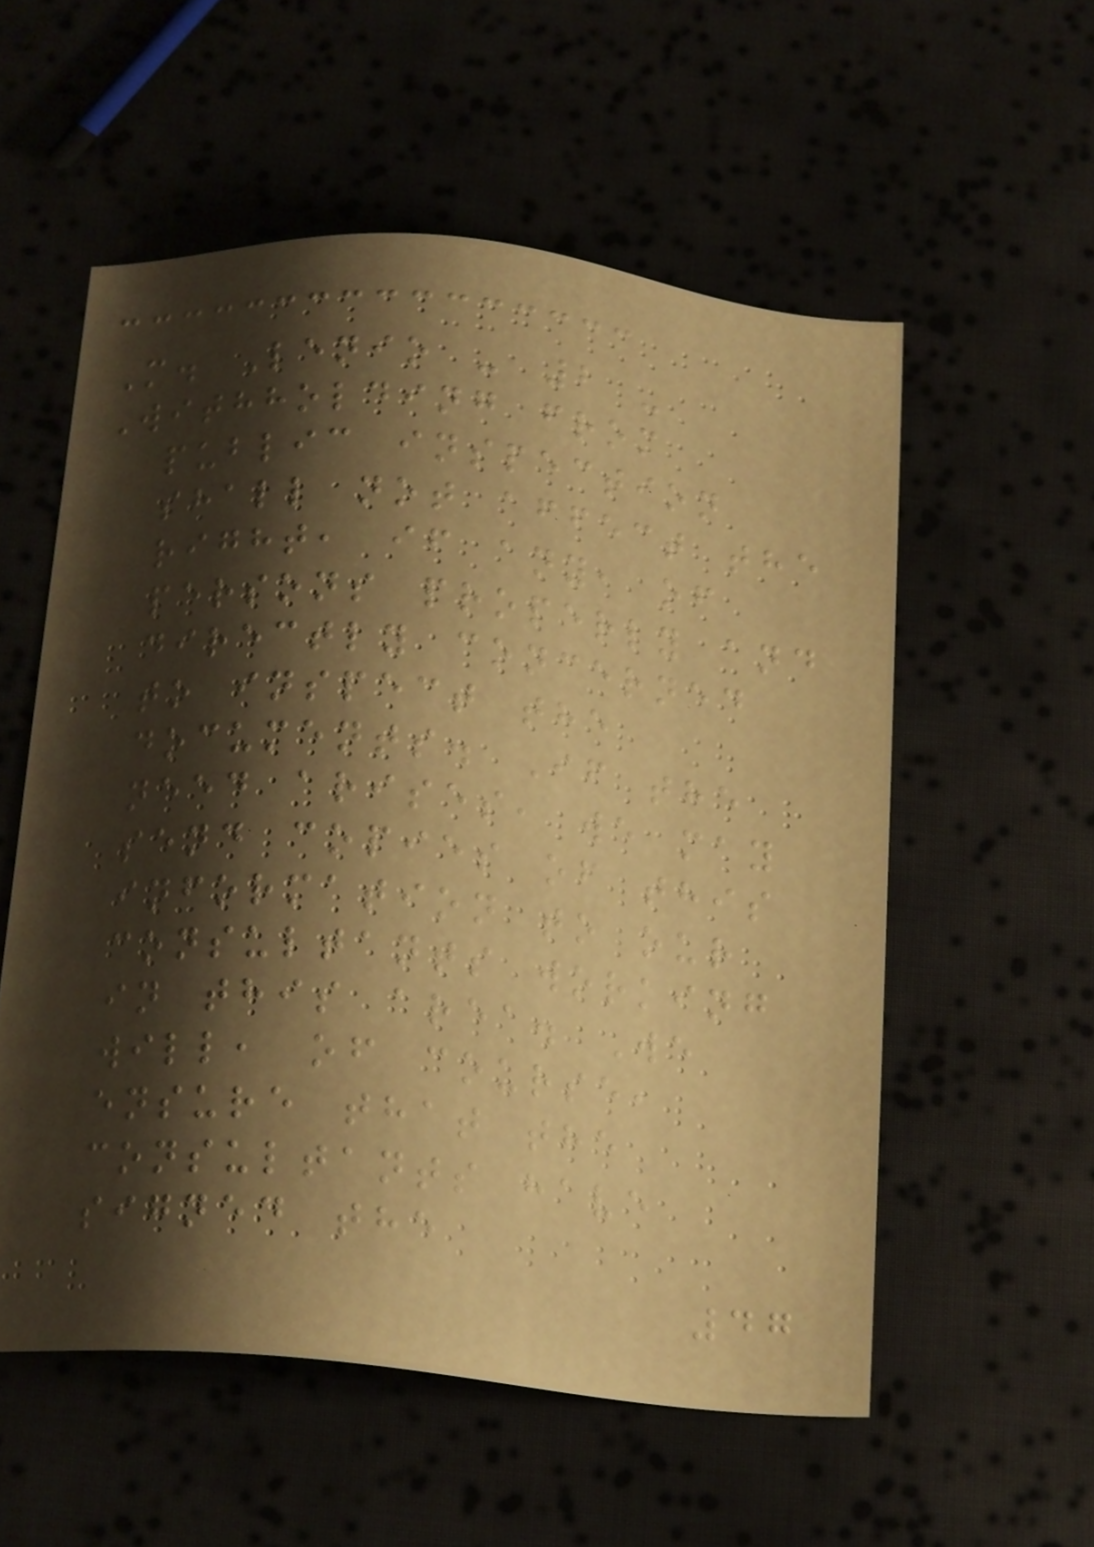M. Lenio - 2 -
Withholding from
public inspection
shall not affect the
right, if any, of
persons properly and
directly concerned
to inspect the
documents. If the
need arises, we may
send copies of this
information to our
consultants working
in this area. We
will, of course,
ensure that the
consultants have
signed the
47
